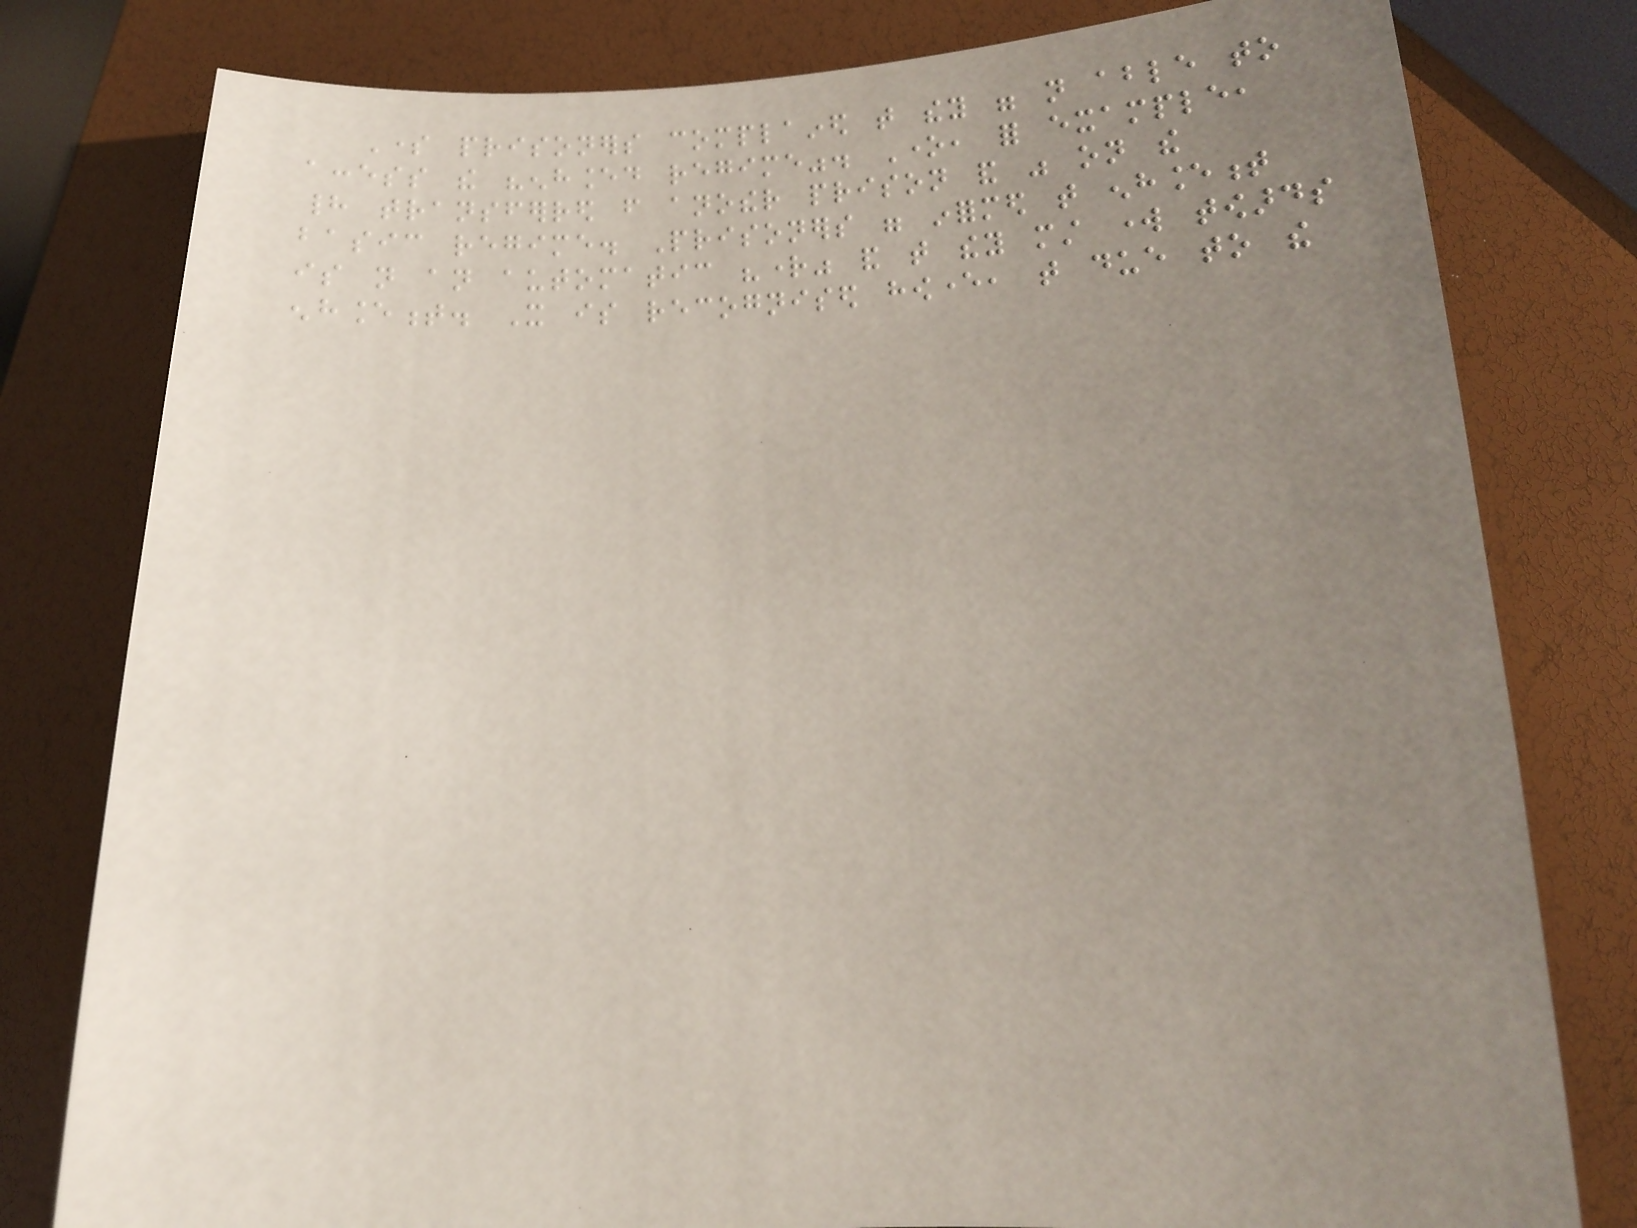Some prisoners complained that they were not able to
access the "enhanced regime". One, for example,
had transferred from another prison and was on the
basic regime. Prisoners were informed that enhancement
is not an automatic "right" and that they must work towards
enhancement. It is recognised however, that due to the
